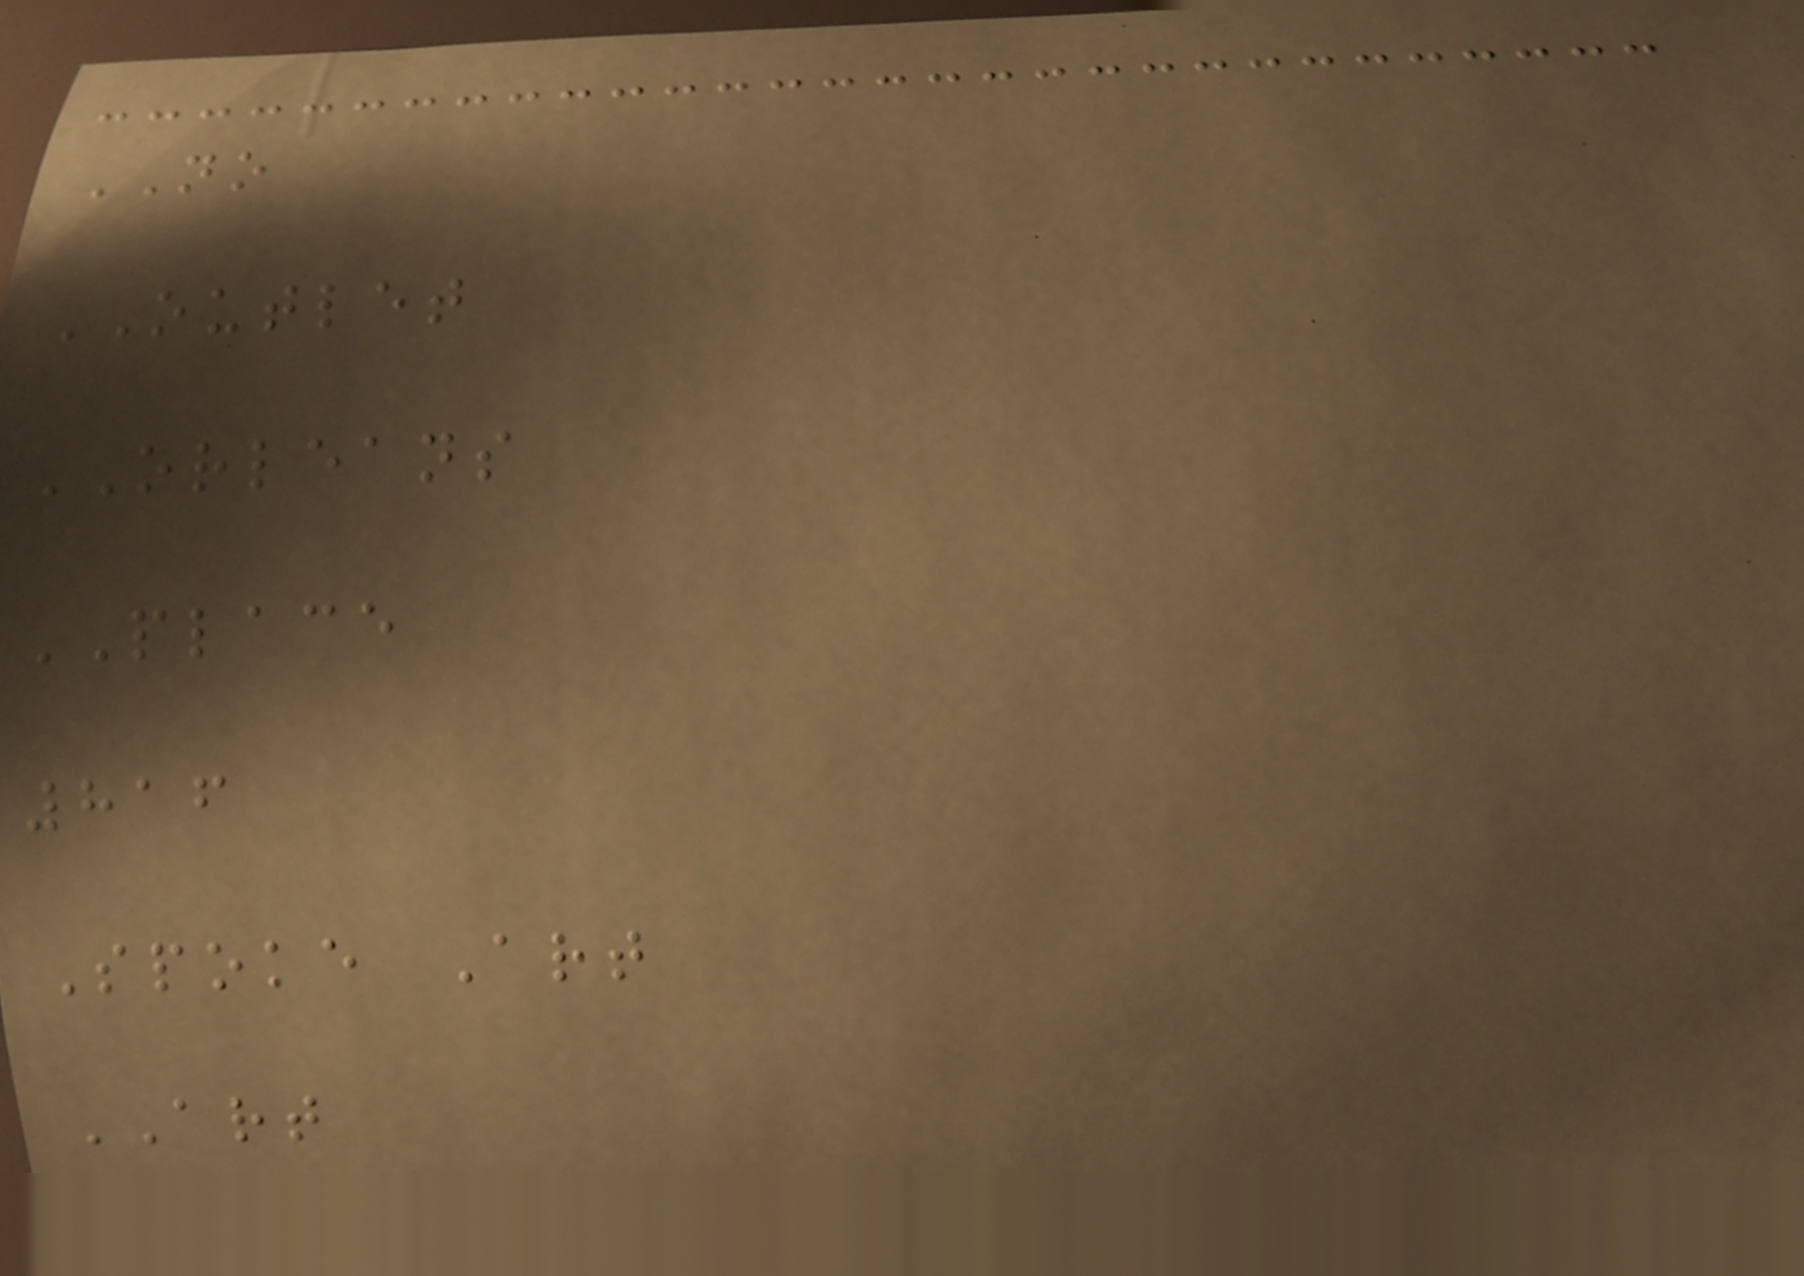NO
OUTLET
ORLEANS
PLACE
816
Spoke Art
ART
